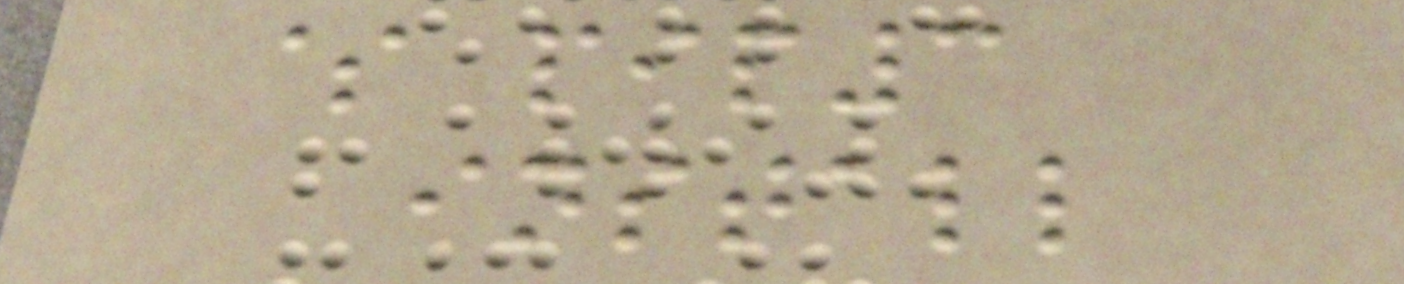$ pip3
install
